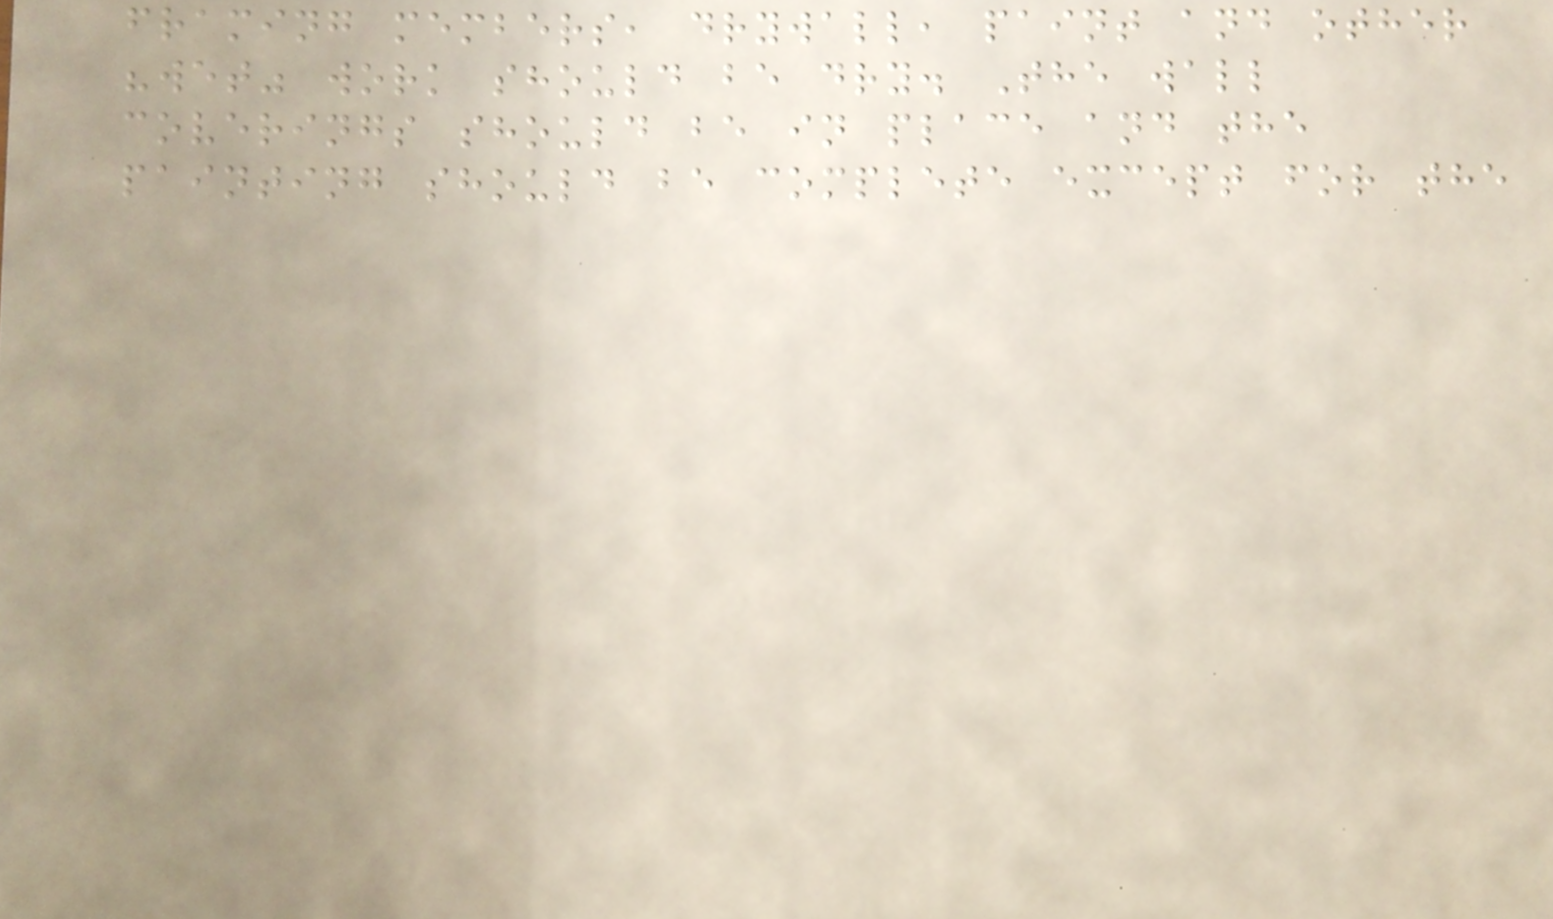framing members, drywall, paint and other
"wet" work should be dry. The wall
coverings should be in place and the
painting should be complete except for the
